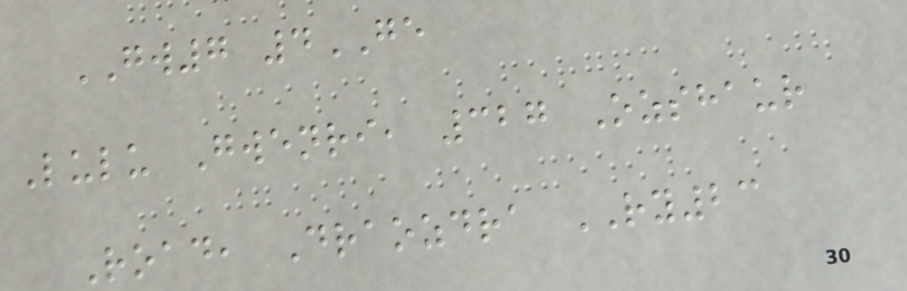GW7 4GE
Lulu Gwenri, 327 Ozshaur
Road, Draozdra RY23
